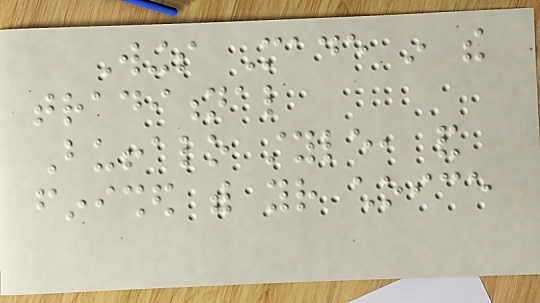Wings Made in the
traditional
Buffalo style, and
finished with your choice
